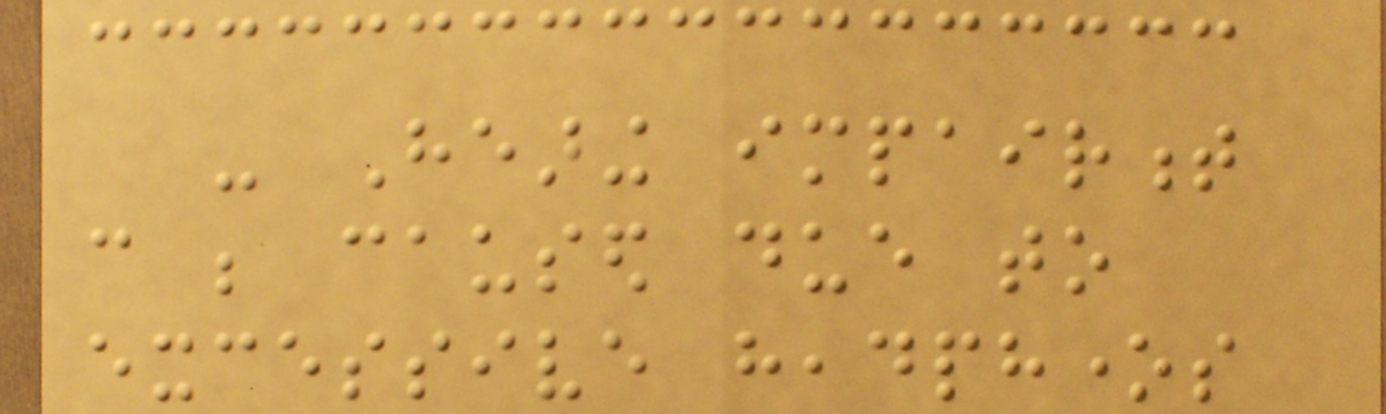- Hearing impairment
can be caused due to
excessive headphones
